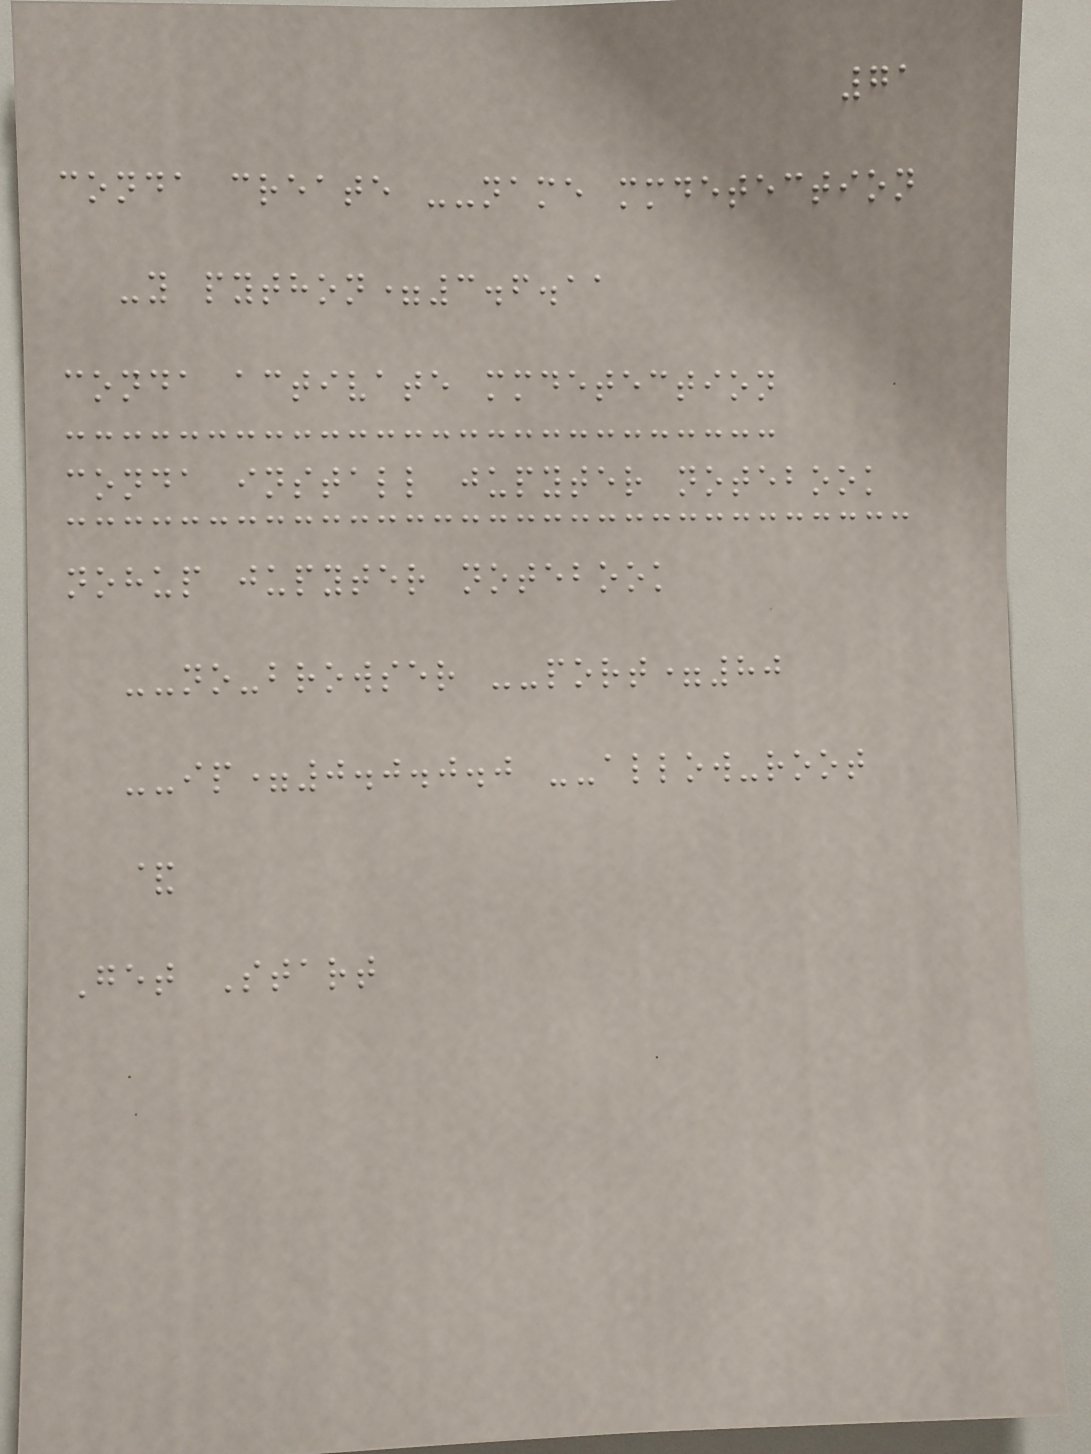71
conda create --name mmdetection
-y python=3.6.11
conda activate mmdetection
conda install jupyter notebook
nohup jupyter notebook
--no-browser --port=80
--ip=0.0.0.0 --allow-root
&
Get Start
